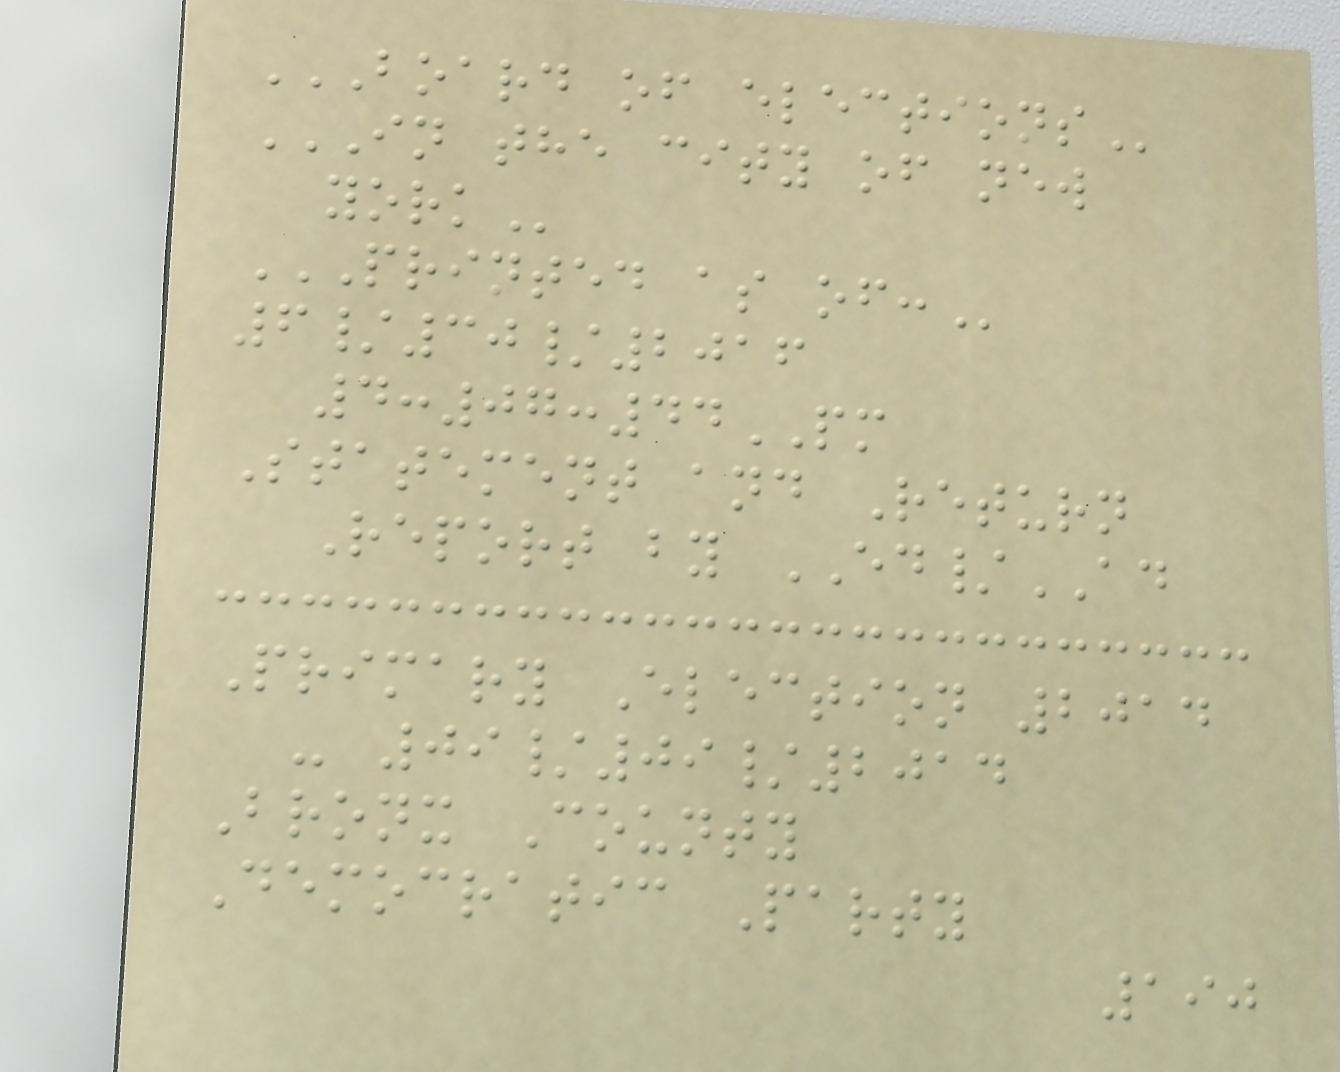BOARD OF ELECTIONS
IN THE CITY OF NEW
YORK
PRINTED AS OF:
6/30/2016
4:07:44PM
Statement and Return
Report by ED/AD
Primary Election 2014
- 09/09/2014
Bronx County
Democratic Party
190
